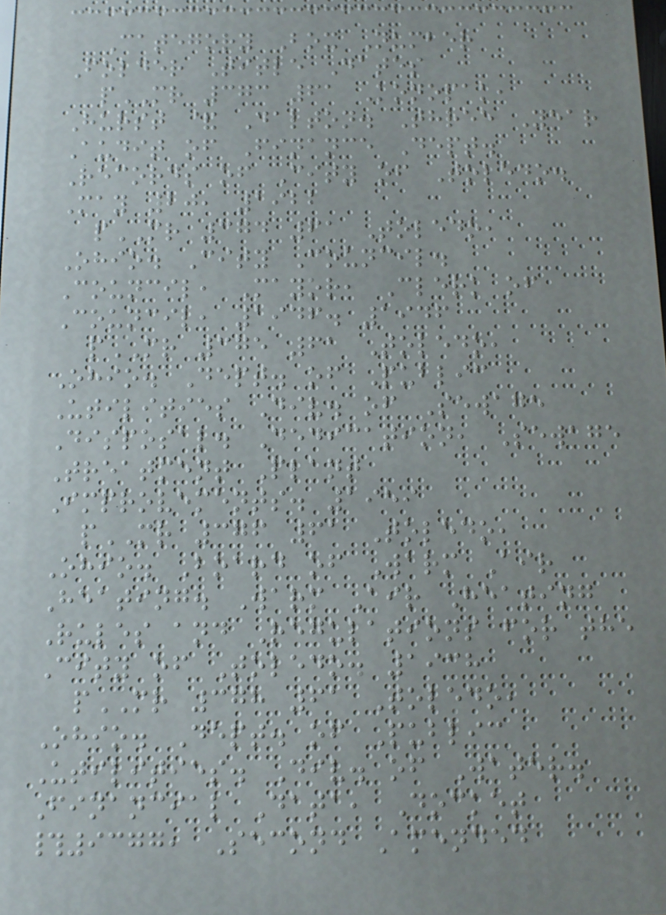Category Box Number
Folder Title Dates
pMR 373 61 Konopak,
Hurst & Dalton. Three Year
Audit of Finance Dept.
Records of City of Toledo.
May 20, 1922
pMR 374 61 Toledo,
Ohio. City Council.
Council, Mayor, Clerk of
Council, 1946. 1946
pMR 375 61 Toledo,
Ohio. Dept. of Public
Utilities Div. of Sewage
Disposal. Dedication, Sewage
Treatment Plant
Improvements. 1959
pMR 376 61 Toledo,
Ohio. Board of Warm Air
Heating. Warm Air Heating
Rules and Regulations for the
City of Toledo. 1938
pMR 378 61 Toledo,
Ohio. Dept. of Public
Utilities. Div. of Water.
Financial Data, Docket
#9377, Second Amended
